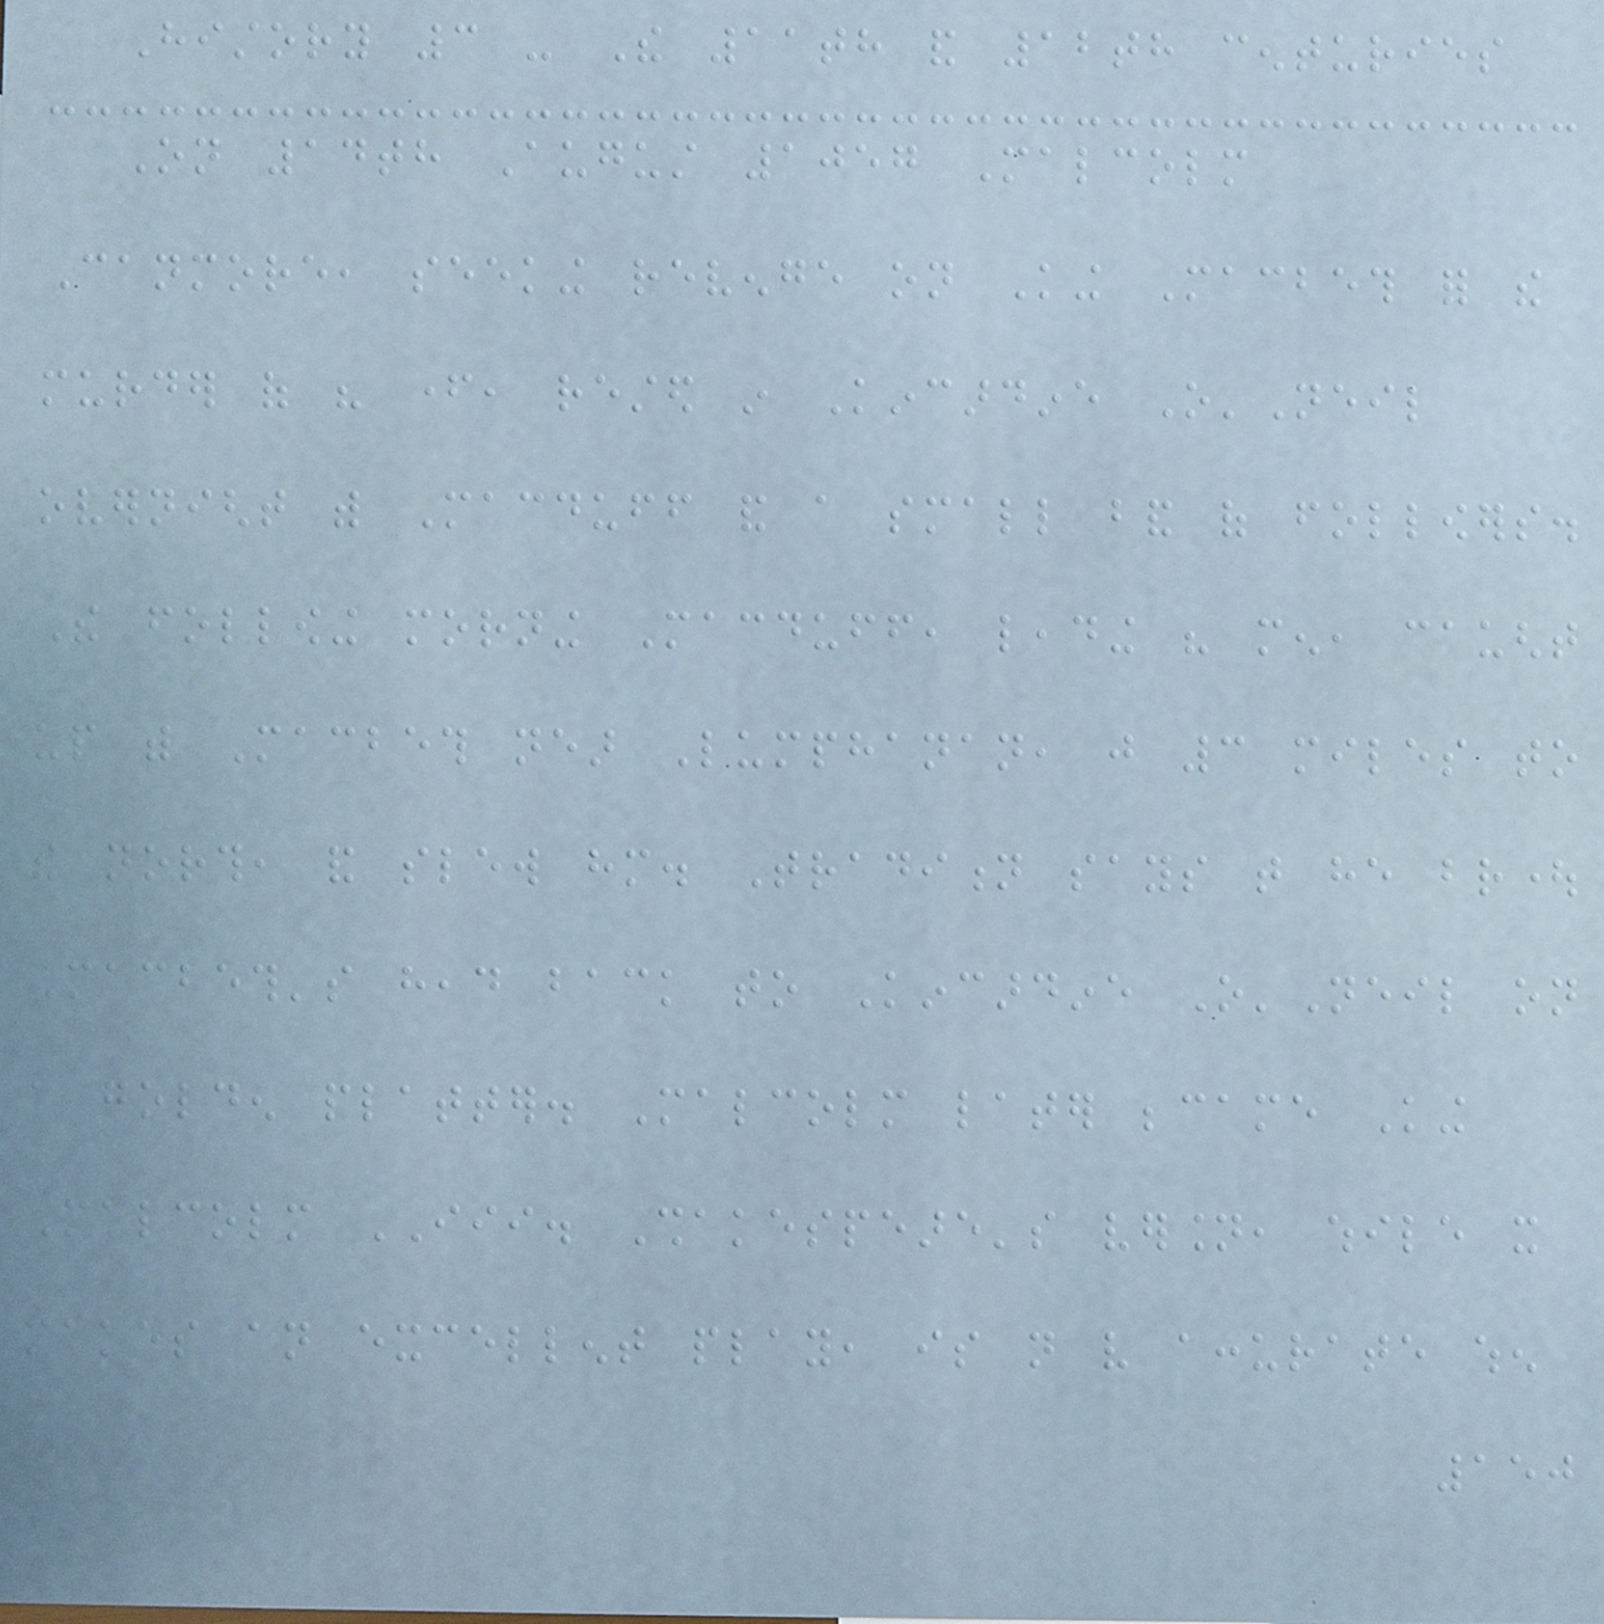History 3 - The 11th and 12th centuries
On 14th August 1057 Malcolm
Canmore, seeking revenge on King Macbeth for the
murder of his father, rested in Kincardine O'Neil
overnight with Macduff and a small band of followers.
The following morning Macduff, leading his men, caught
up with Macbeth near Lumphanan, just 3 miles to
the north, and slew him. Tradition says that he brought
Macbeth's head back to Kincardine O'Neil on
a golden platter. Malcolm later became King
Malcolm III. Shakespeare's version, while it
makes an excellent play, is not very accurate when
150
